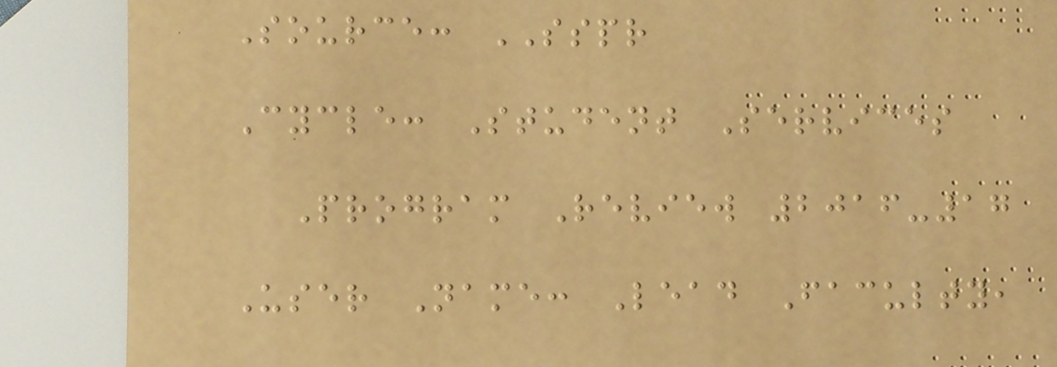Source: SSPR
Cycle: Student Services
Program Review 2016-17
User Name: Lead Faculty,
